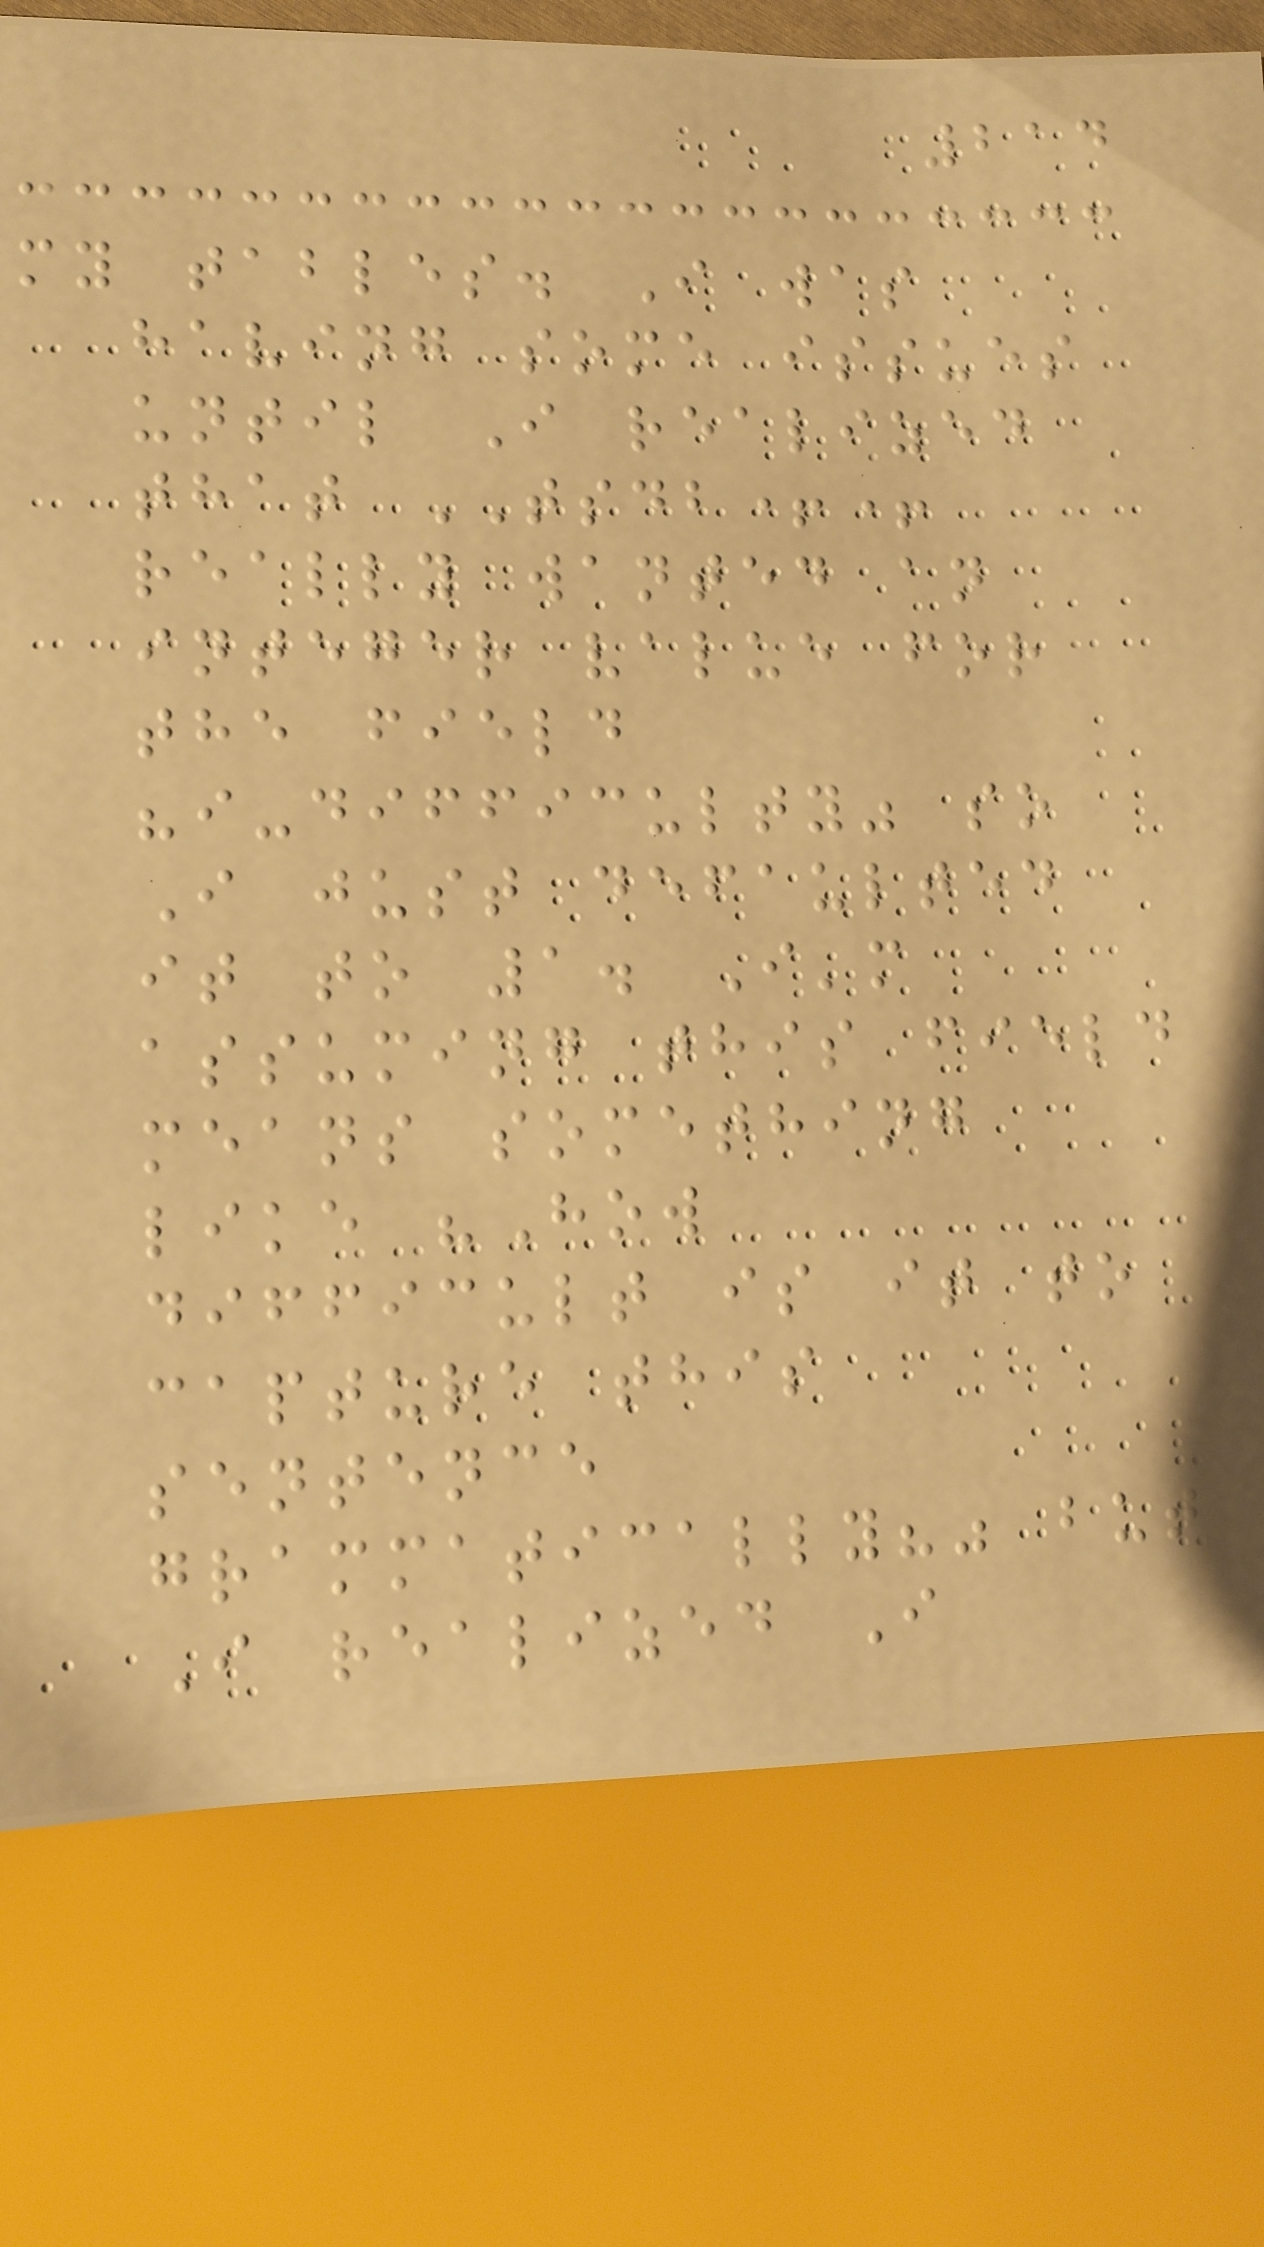214
my tables. I was
having some issues
until I realized
that TSDB++
really wanted an
integer value for
the field
"i-difficulty" so
I just defaulted
it to 1. I'm
assuming this field
means something
like "How
difficult is it to
capture this
sentence
grammatically?" but
I realized I
